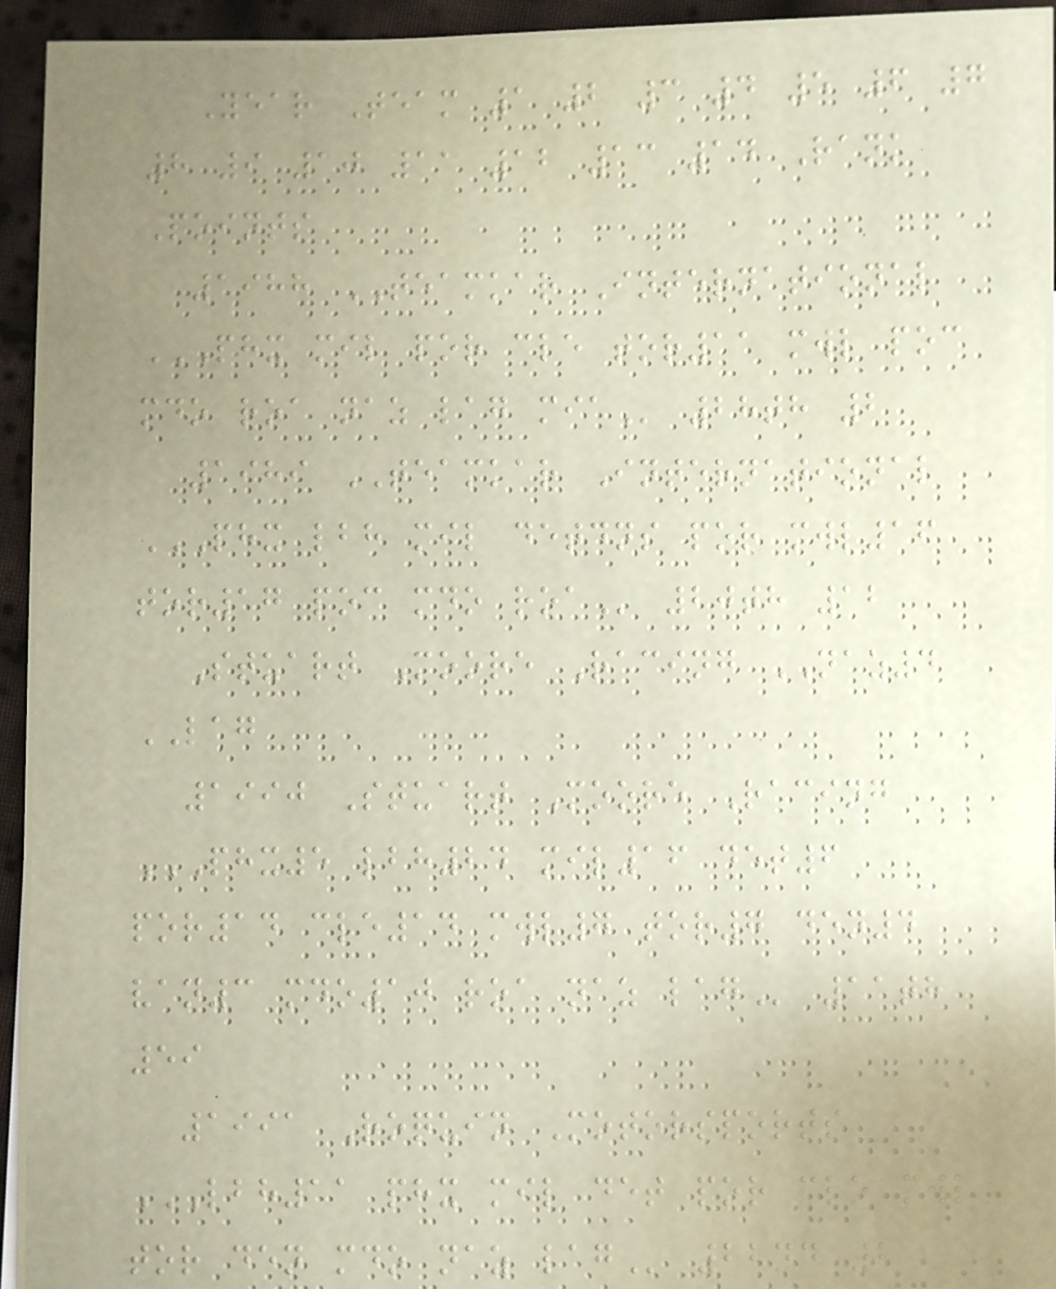Year Team 1 2 3 4 5 6 7
8 9 10 11 12 13 14 Rank
Points
1988 TEAMKAR International
PHX MIL POR CLE TOR11 MWL POC
MDO ROA NAZ LAG MIA 28th 2
1989 TEAMKAR International
PHX LBH MIL DETDNS POR MWL16
TOR17 POC MDO ROA 20th 12
Stuart Moore Racing NAZ4
LAG
1990 Stuart Moore Racing
PHX5 LBH24 MIL16 DET6
POR14 CLE14 MWL7 TOR7 DEN4
VAN3 MDO10 ROA NAZ LAG 11th
59
1991 Roquin Motorsports
LBH11 PHX MIL DET POR CLE MWL
TOR DEN MDO NAZ LAG 22nd 2
